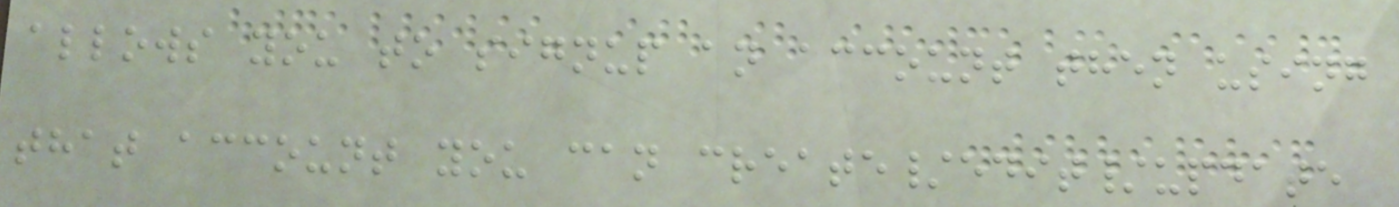allows you to signup an account then using
that account you can create/edit/update
